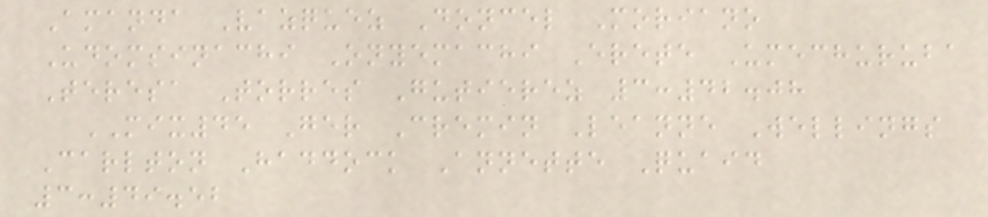Amanda Vazquez Doncel Moriano
Udomsinachi Onyemachi Erete Umechuruba
Teresa Torres Gutierez 3:42.08
MIX45 Ger Cremin Leanne Wellings
Carlton Haddock Annette Quaid
3:49.52
